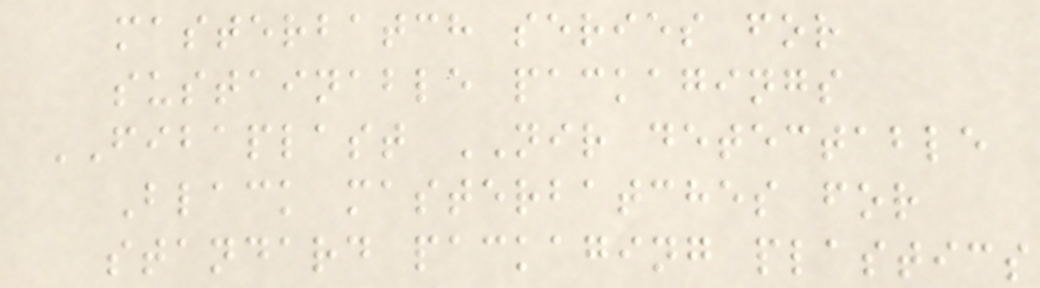masterbatch series for
sustainable packagings
FIBAPLAST NIR detectable
Black masterbatches for
standard packaging plastics
